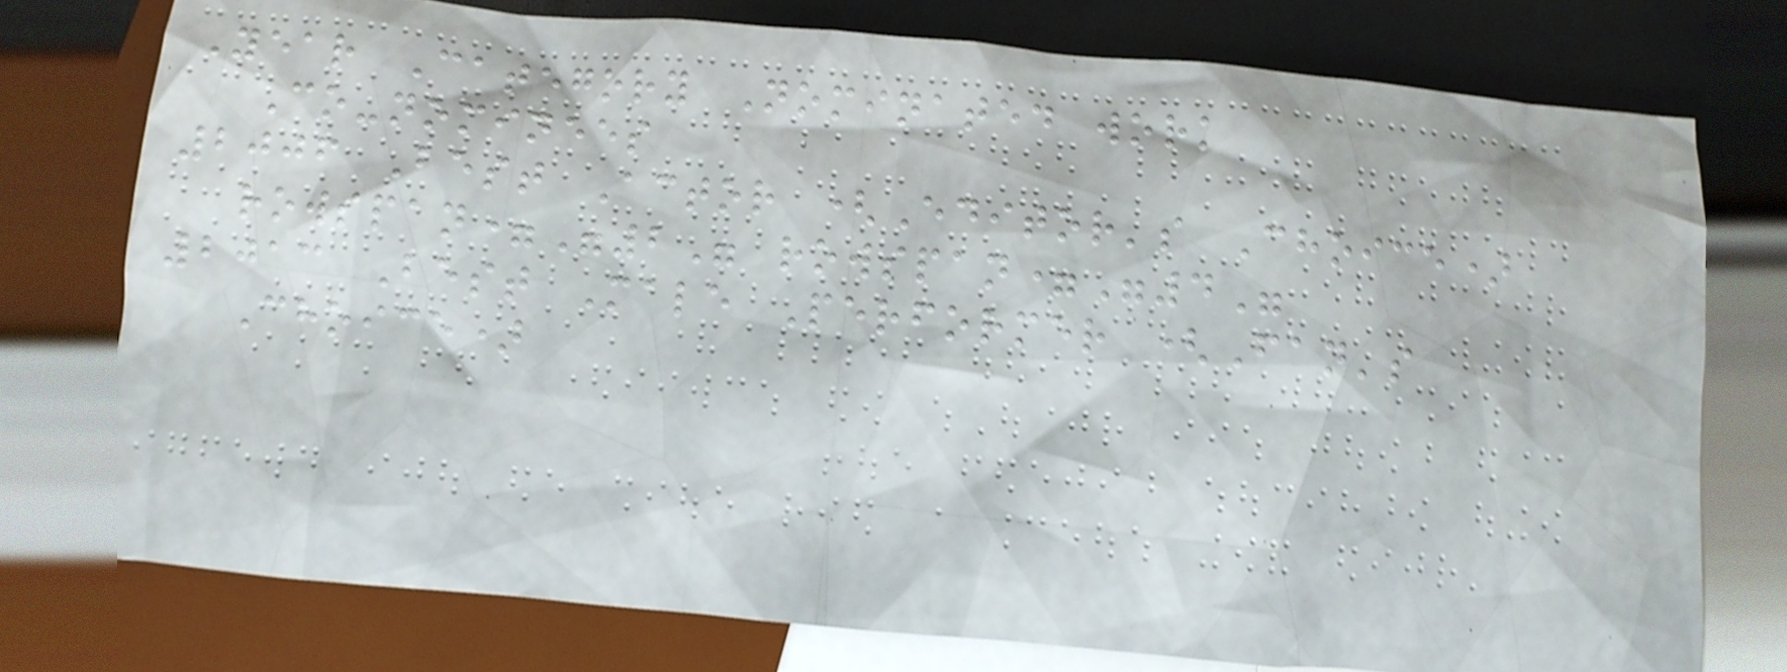Year Category Nominated work
Co-nominees
2006 Best Actor (Editor's Choice)
rowspan="2" rowspan="4"
2013 Best Male Performer (Fan's
Choice)
